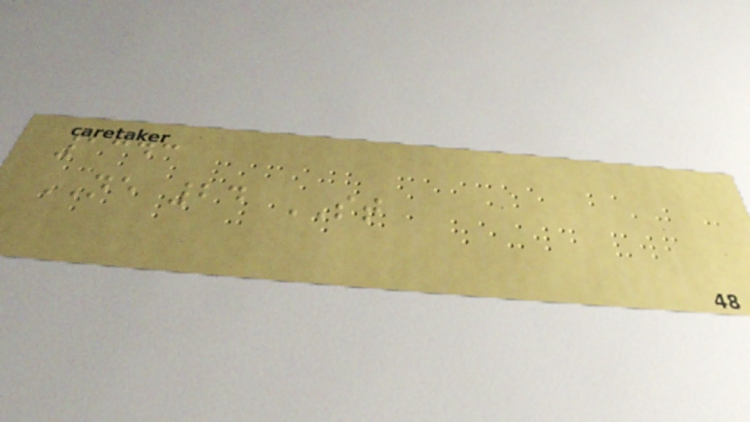1343
NE 24 ST
